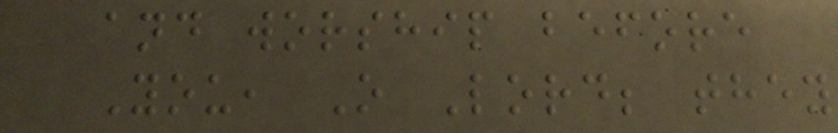and worship before
You, O Lord; they
